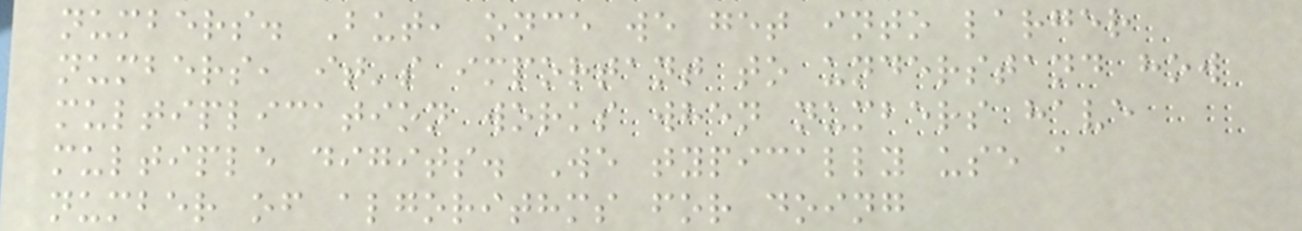numbers. But, once we get into larger
numbers, it's important to understand how
multiplication works when numbers have
multiple digits. We typically use a
number of algorithms for doing
